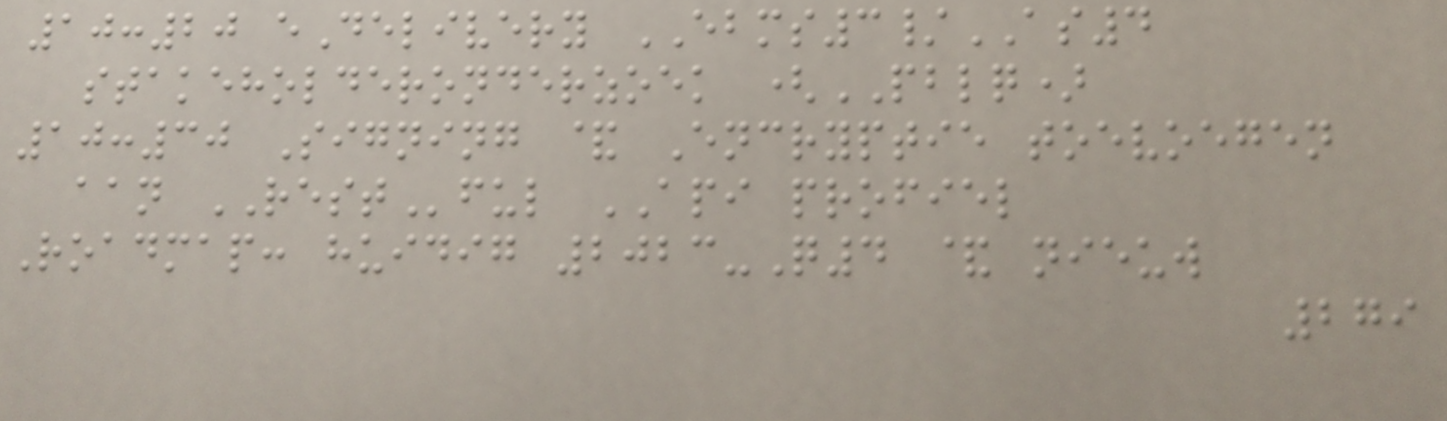10:20 eDelivery EBMS3/AS4
stakeholderonderzoek (PBLQ)
10:30 Signing & Encryptie toevoegen
aan RESTful API profiel
Roadmap: huidig 2023-Q4 & nieuw
279
